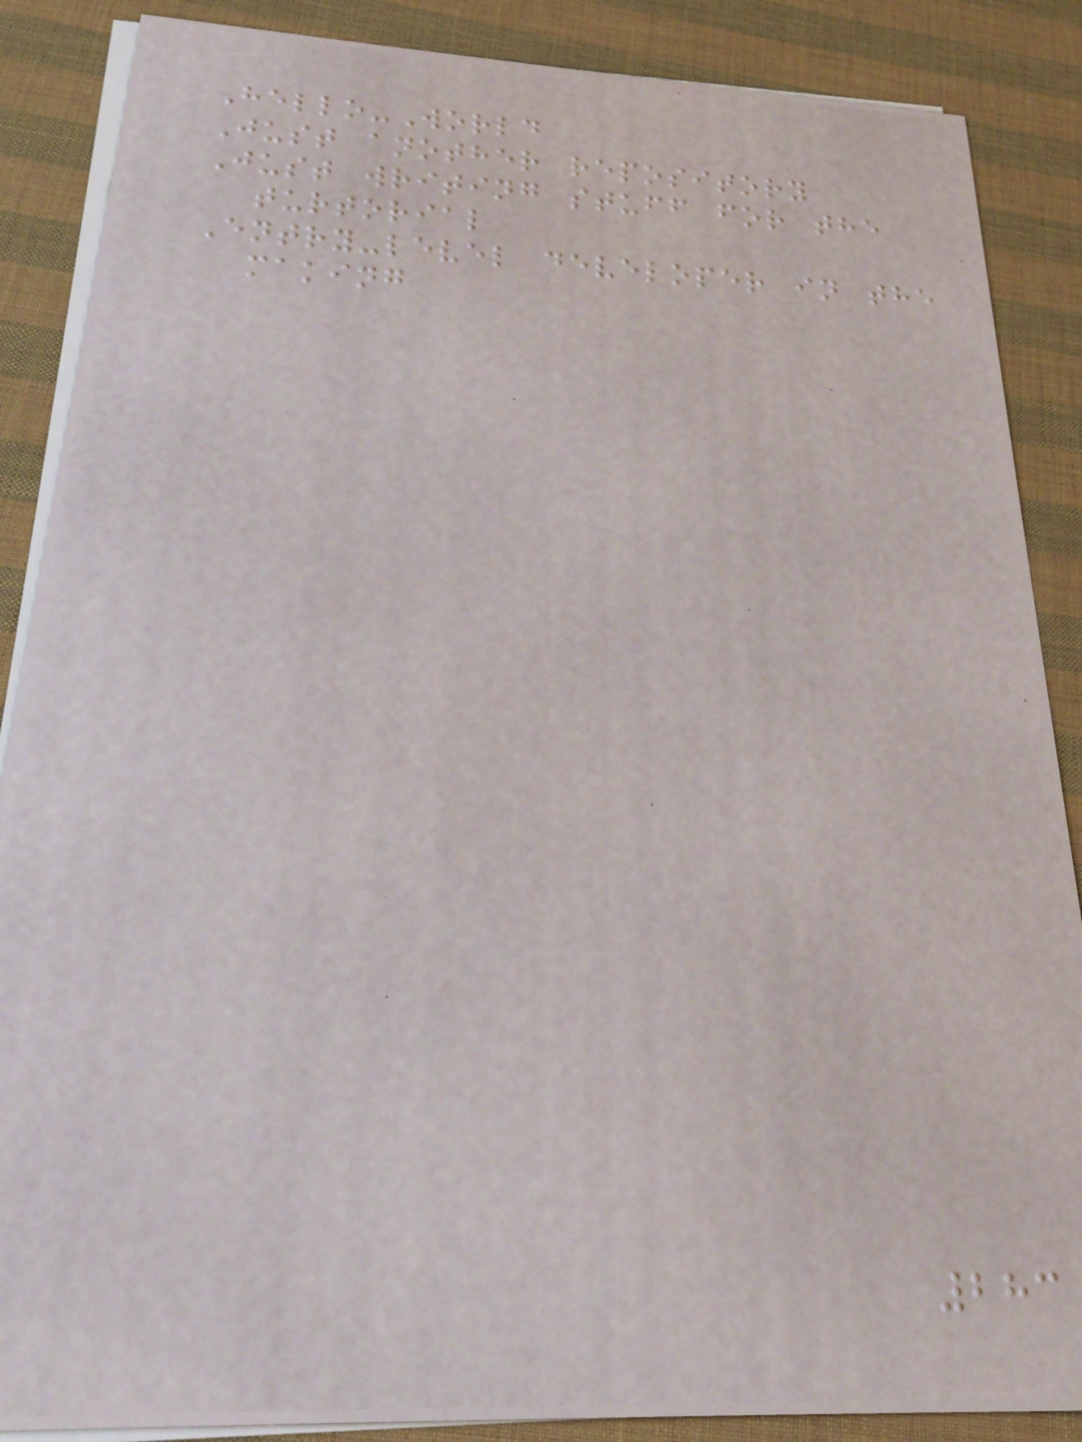Hello-World
Just another repository
Just writing stuff for the
turtorial
Entry-level developer in the
making
283
